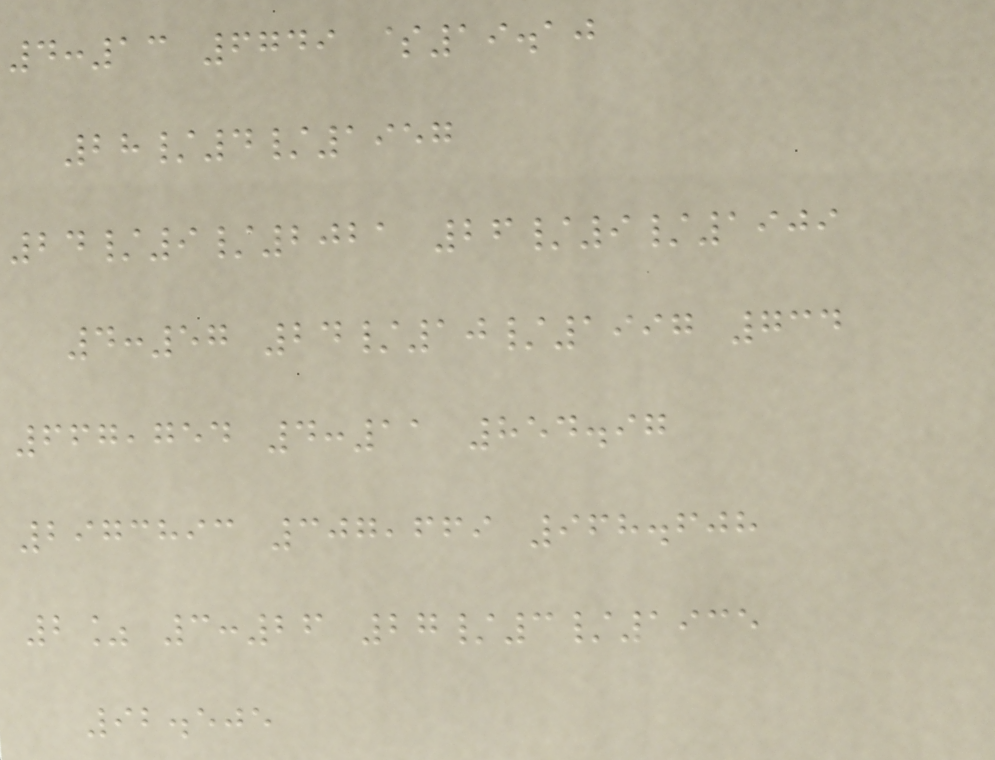4:13 6749 $19.10
28/4/1957
24/9/2021 26/9/1909
4:57 24/10/1997 734
667,754 4:11 854.97
2973893 307,669 968.608
2% 3:26 27/3/1935
92.505
